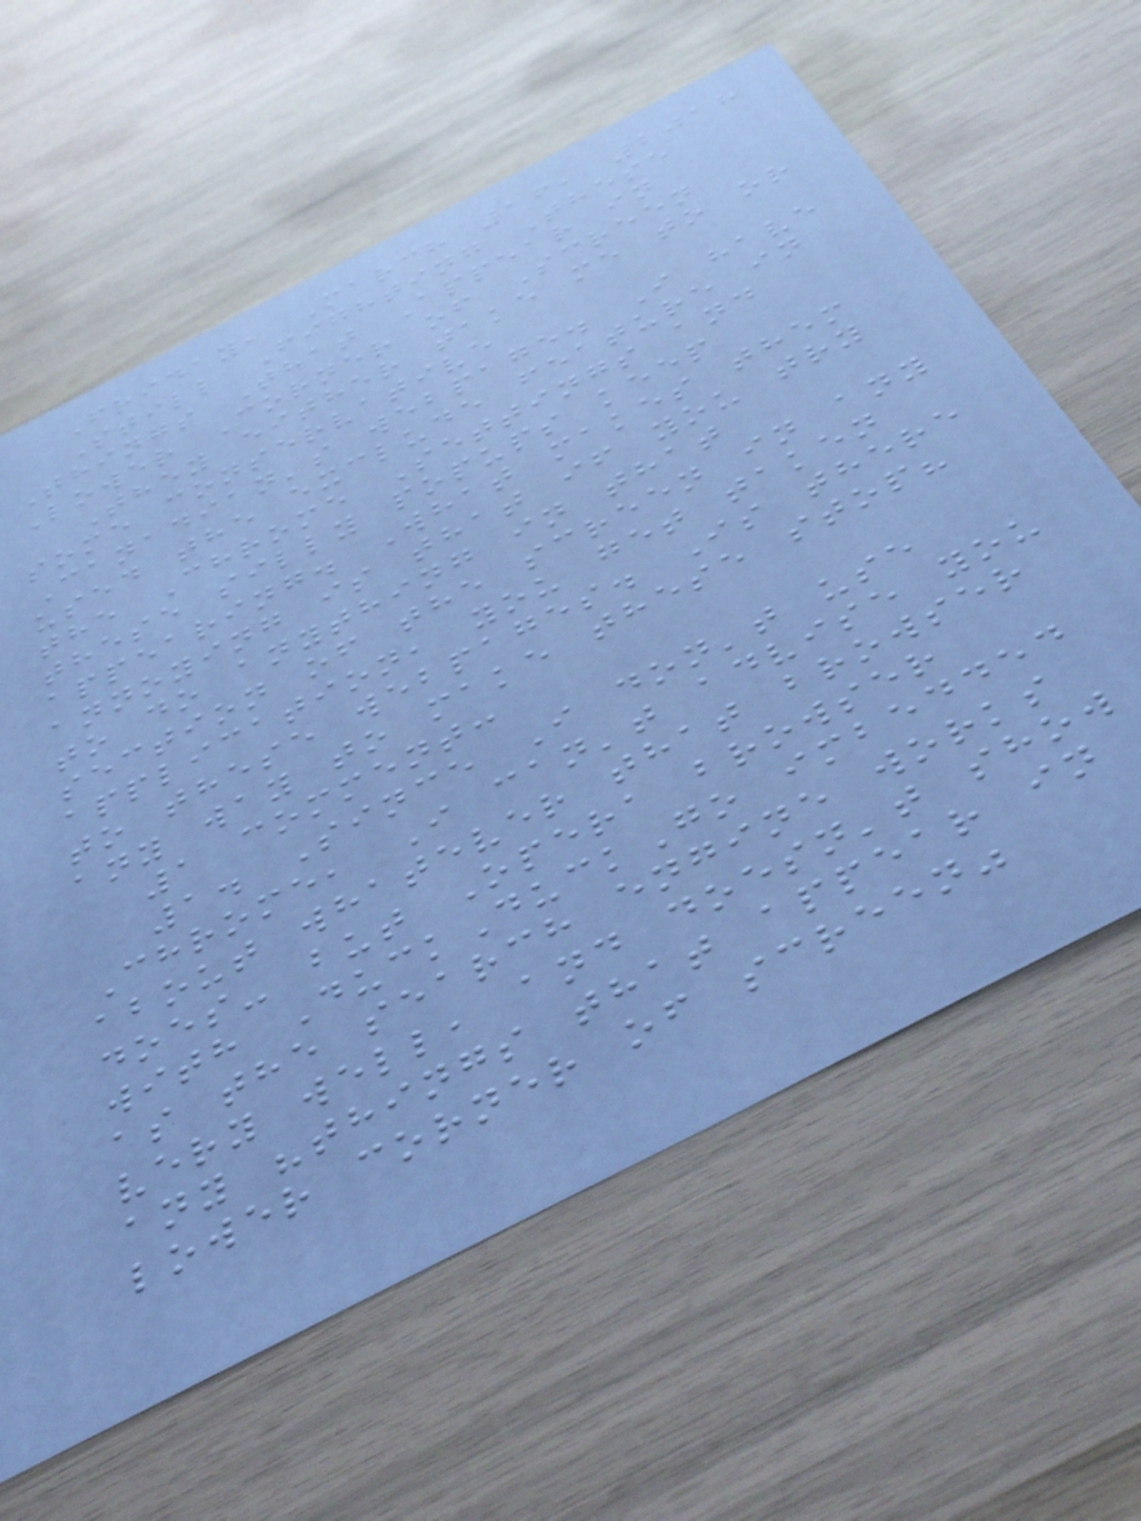Friday, March 16, 2018
Still Fighting These
Things That Appear in
Lower Corner of Screen
They either take me to or
some conservative
Canadian's webpage. I have
used the exclude feature in
the Chrome Settings and
these silly popups keep
appearing. What makes them
annoying is that if you try
to do anything in that
section of the screen in any
application, you get taken
to these webpages. Is there
any way to make these stop?
1 comment:
1. Since I don't use
Chrome, I can't advise you
about whatever that browser
does- but Opera browser
with DuckDuckGo imbedded
as the search engine works
very well, and doesn't show
any "things that appear in
lower corner of screen"
